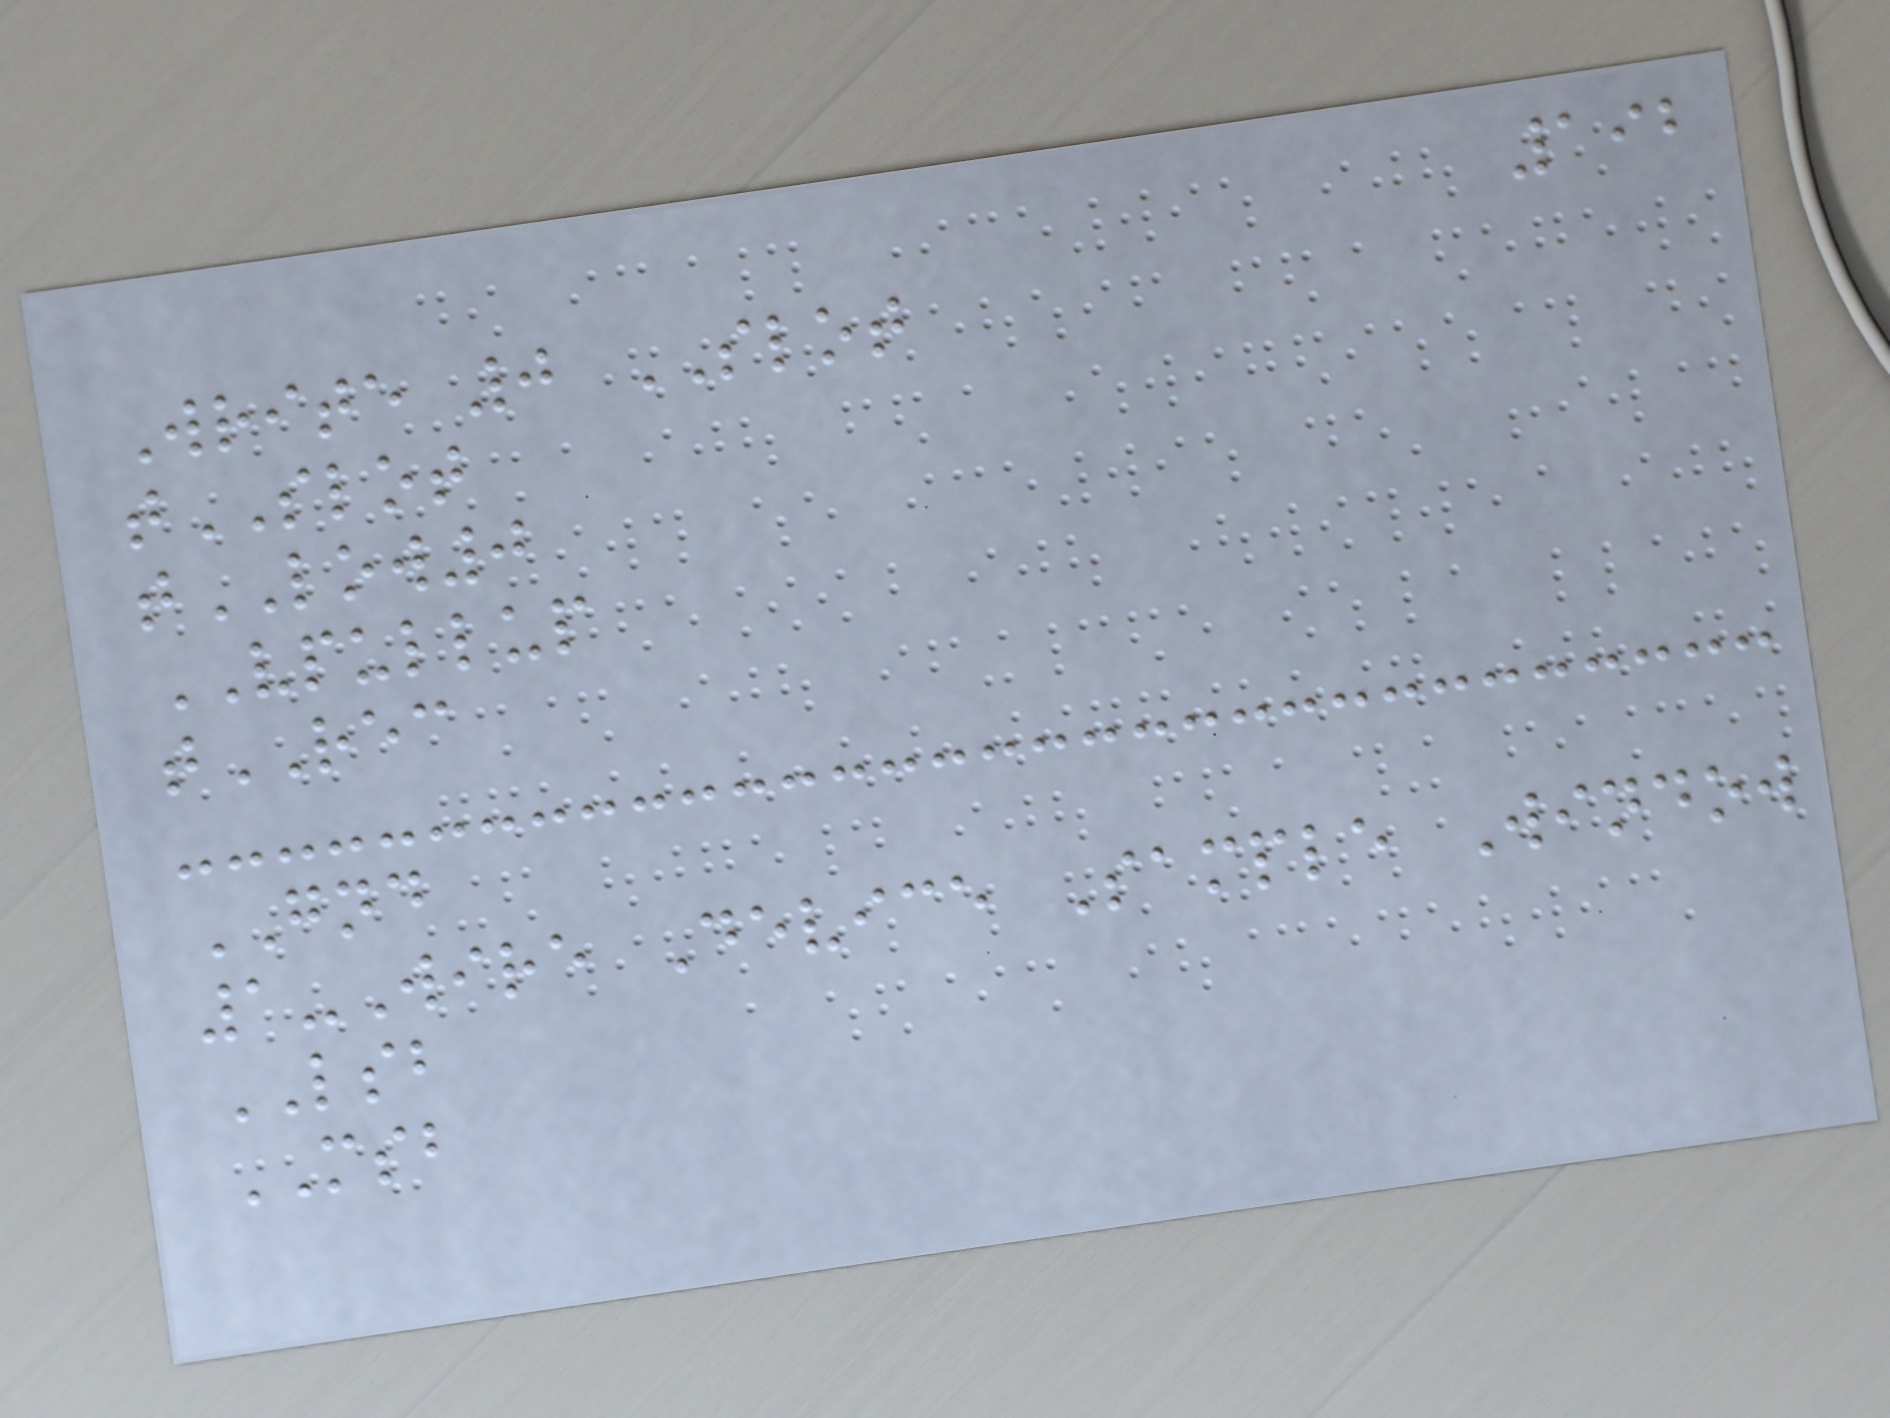192
Write 0 SLOT
tSLOT
tLOW0
VPULLUP
tREC
GND
1-Wire Device Sample Window
LSB
MSB
